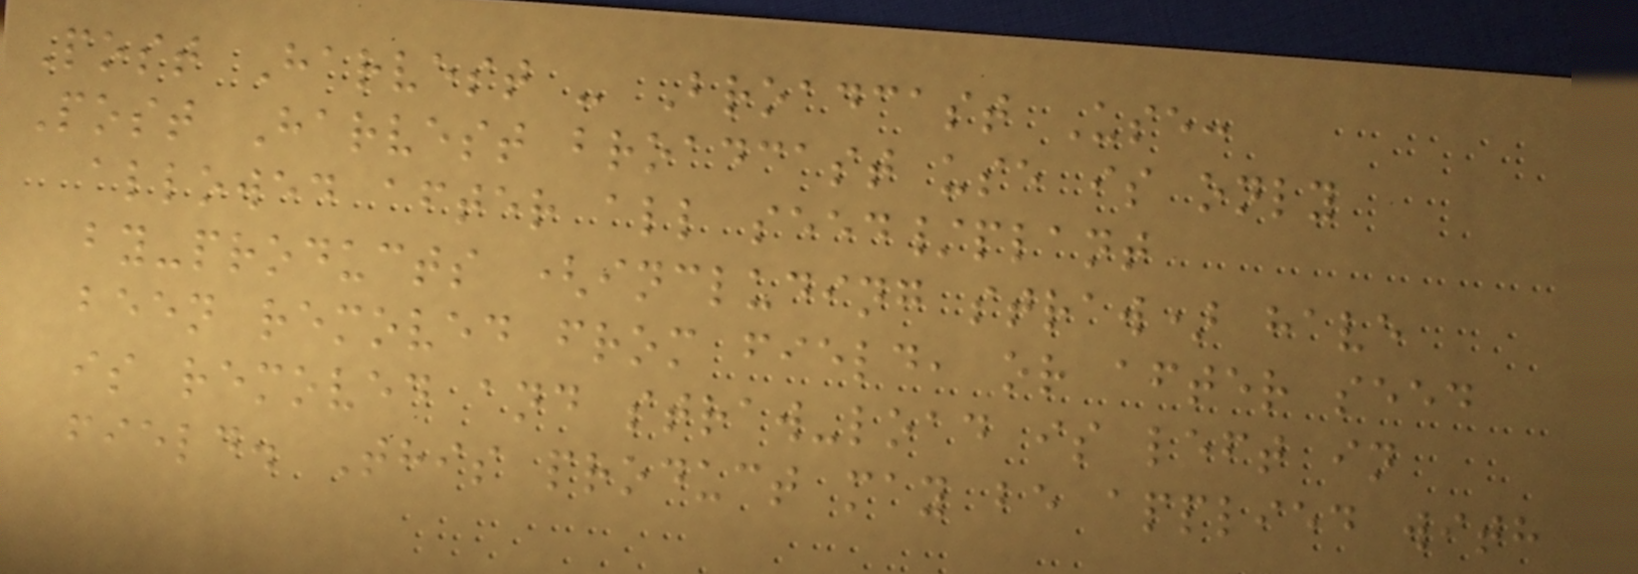Post Harvest - Broadcast Use:
Post Harvest broadcast use is only
allowed after all seed/plant
by-products (including straw) have
been removed from field, or after seed
is removed and straw-load is left in
field. This product may be applied with
